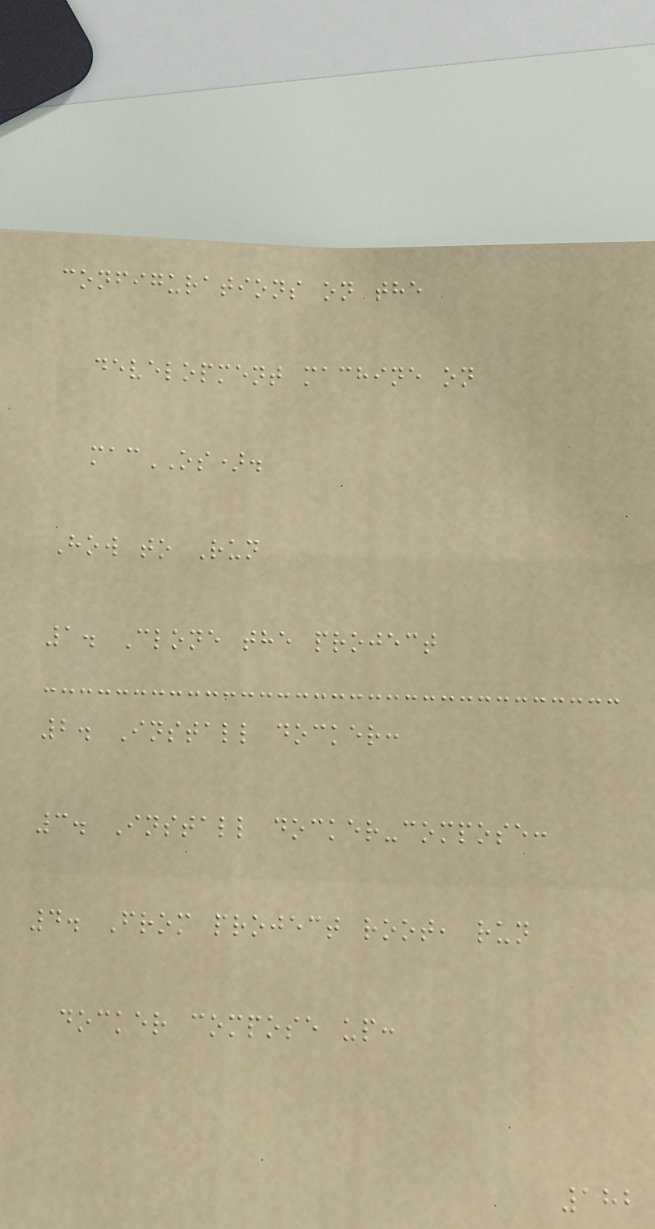configurations on the
development machine on
macOS).
How to Run
1. Clone the project
2. Install docker:
3. Install docker-compose:
4. From project root, run
docker compose up:
182
